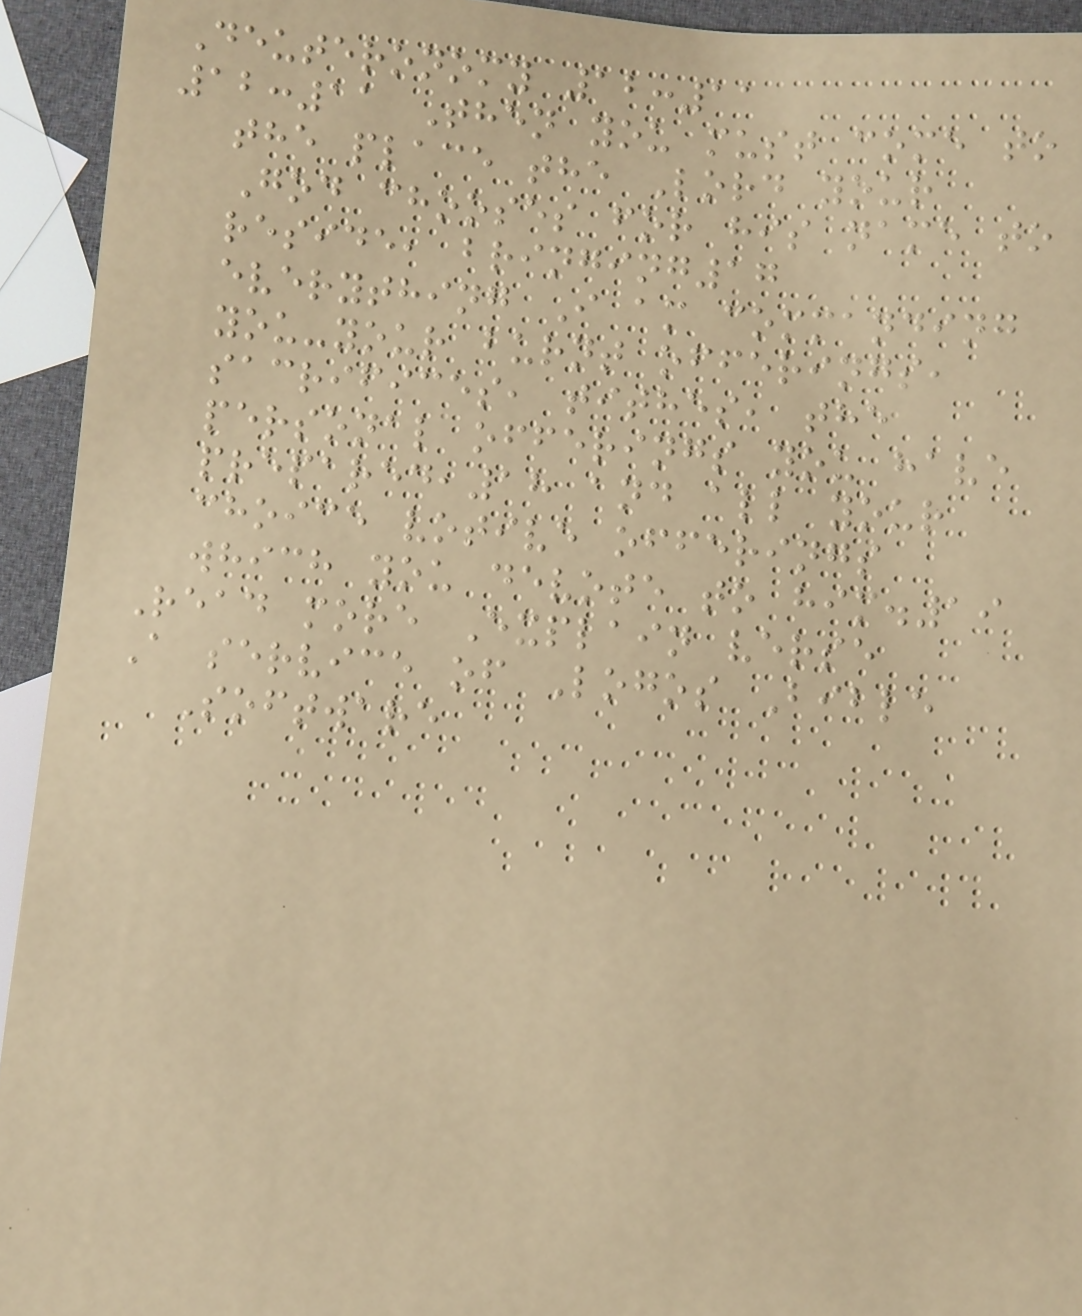Deuteronomy 12:11
12:11 Then you must come to
the place the Lord your
God chooses for his name to
reside, bringing17
everything I am commanding
you-your burnt offerings,
sacrifices, tithes, the
personal offerings you have
prepared,18 and all your
choice votive offerings
which you devote to him.19
Read more Explain verse
A service of Logos Bible
Software
